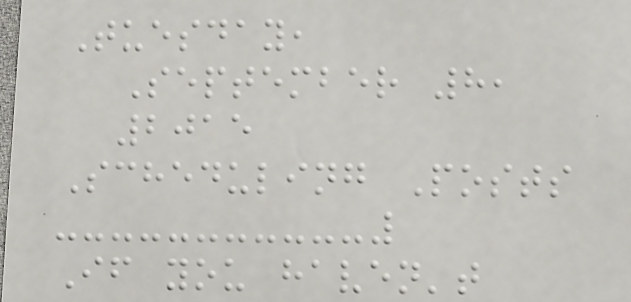Tuesday,
September 8,
2015
Scheduling Posts
If you haven't
